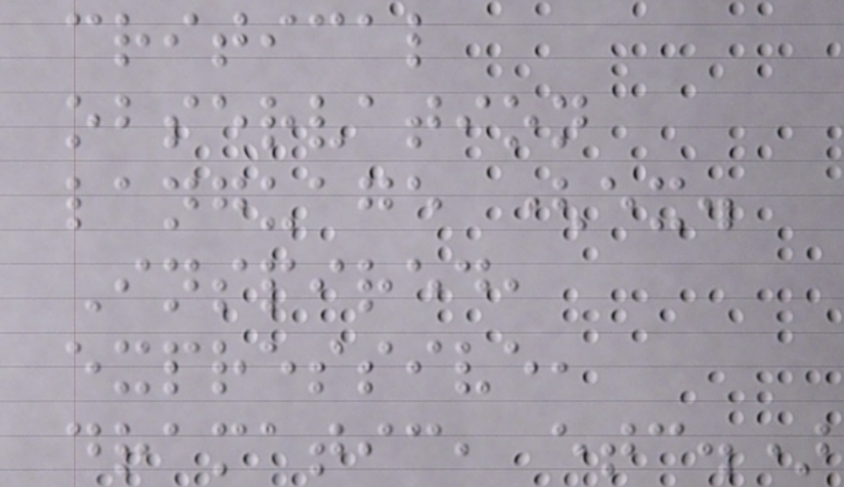critical
observation
language (ex.
Inspired,
expressive,
dramatic, etc.)
